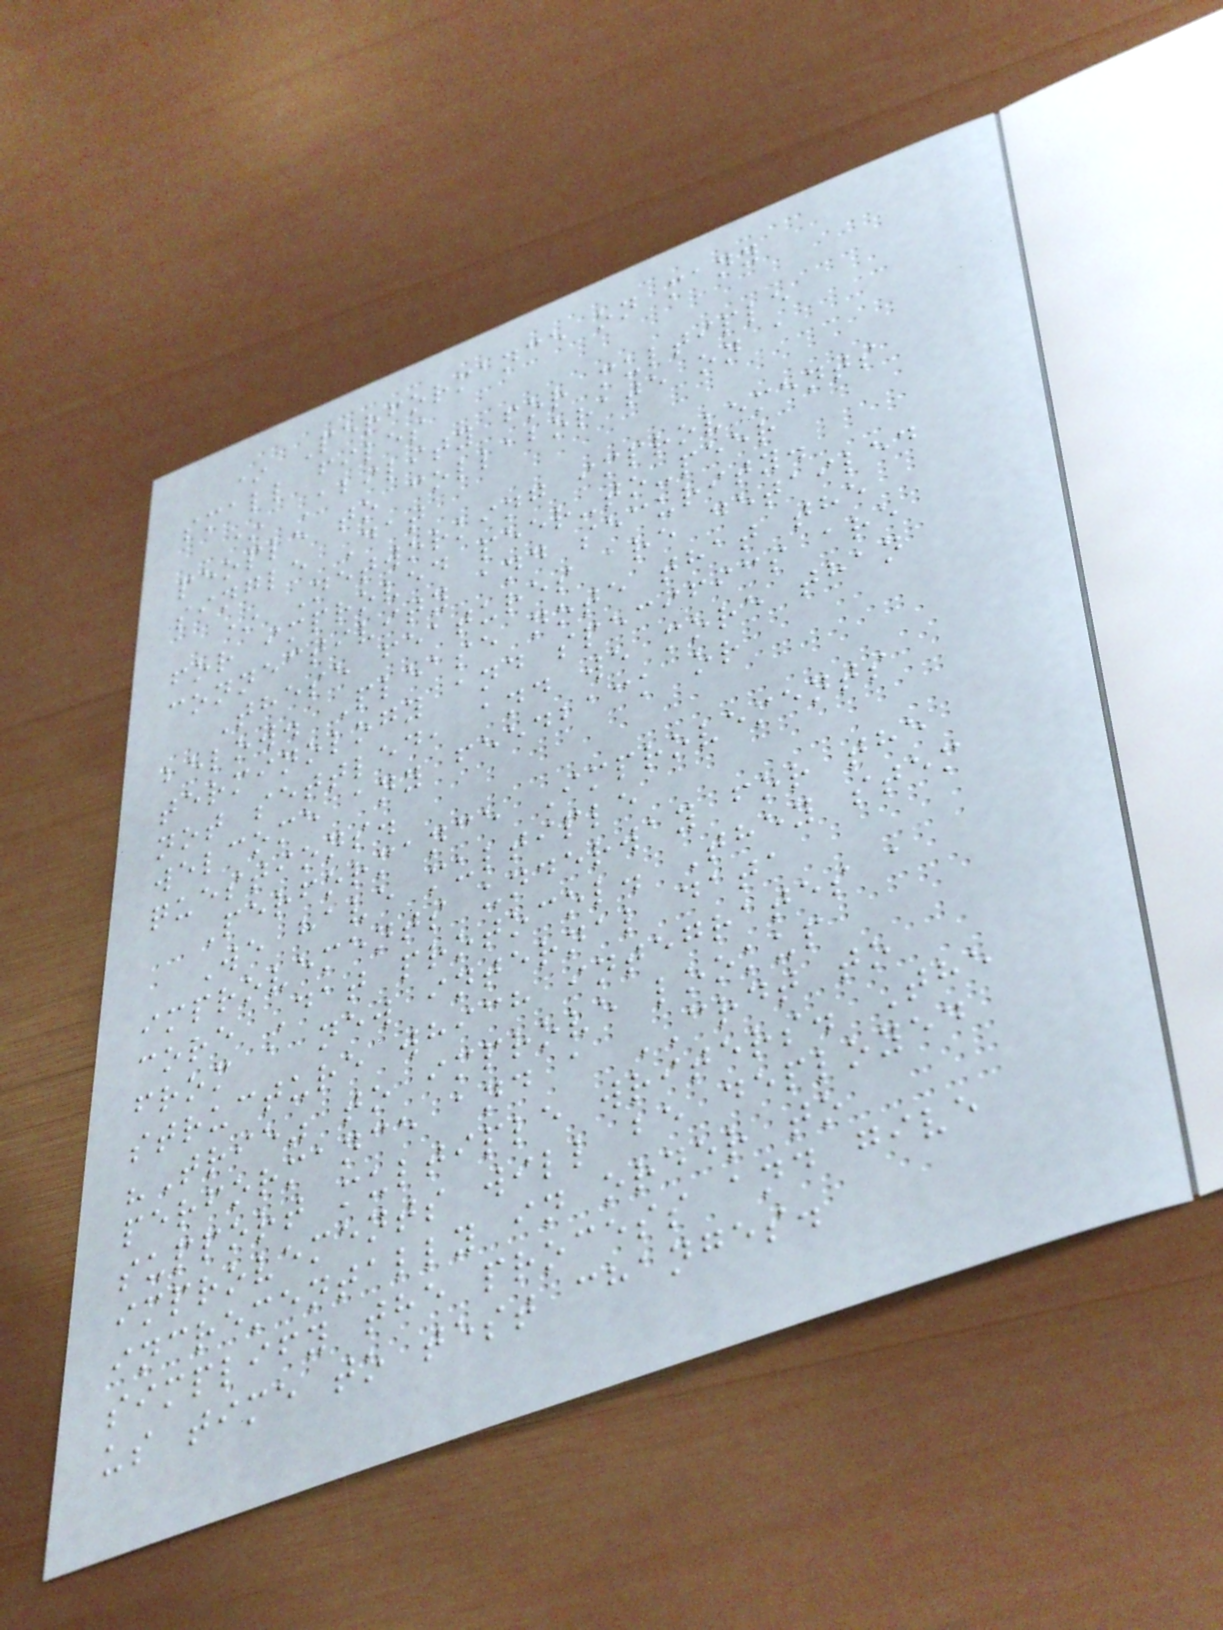* Performance on many
small files
* Ability for multiple
people to collaborate on a
single Dat
* Networking improvements
for improved peer-to-peer
connectivity and security.
These features are detailed
below. Please note that the
terminology and specifics are
not settled, and we more than
welcome any feedback or
questions.
Performance Improvements
We have multiple
improvements underway for the
core Dat protocol. They stem
from a new internal data
structure which integrates a
"Trie" to improve lookup
performance and a CRDT to
support multiple writers. The
improvements will be deployed
incrementally in order to
simplify the process and give
us time to test changes.
